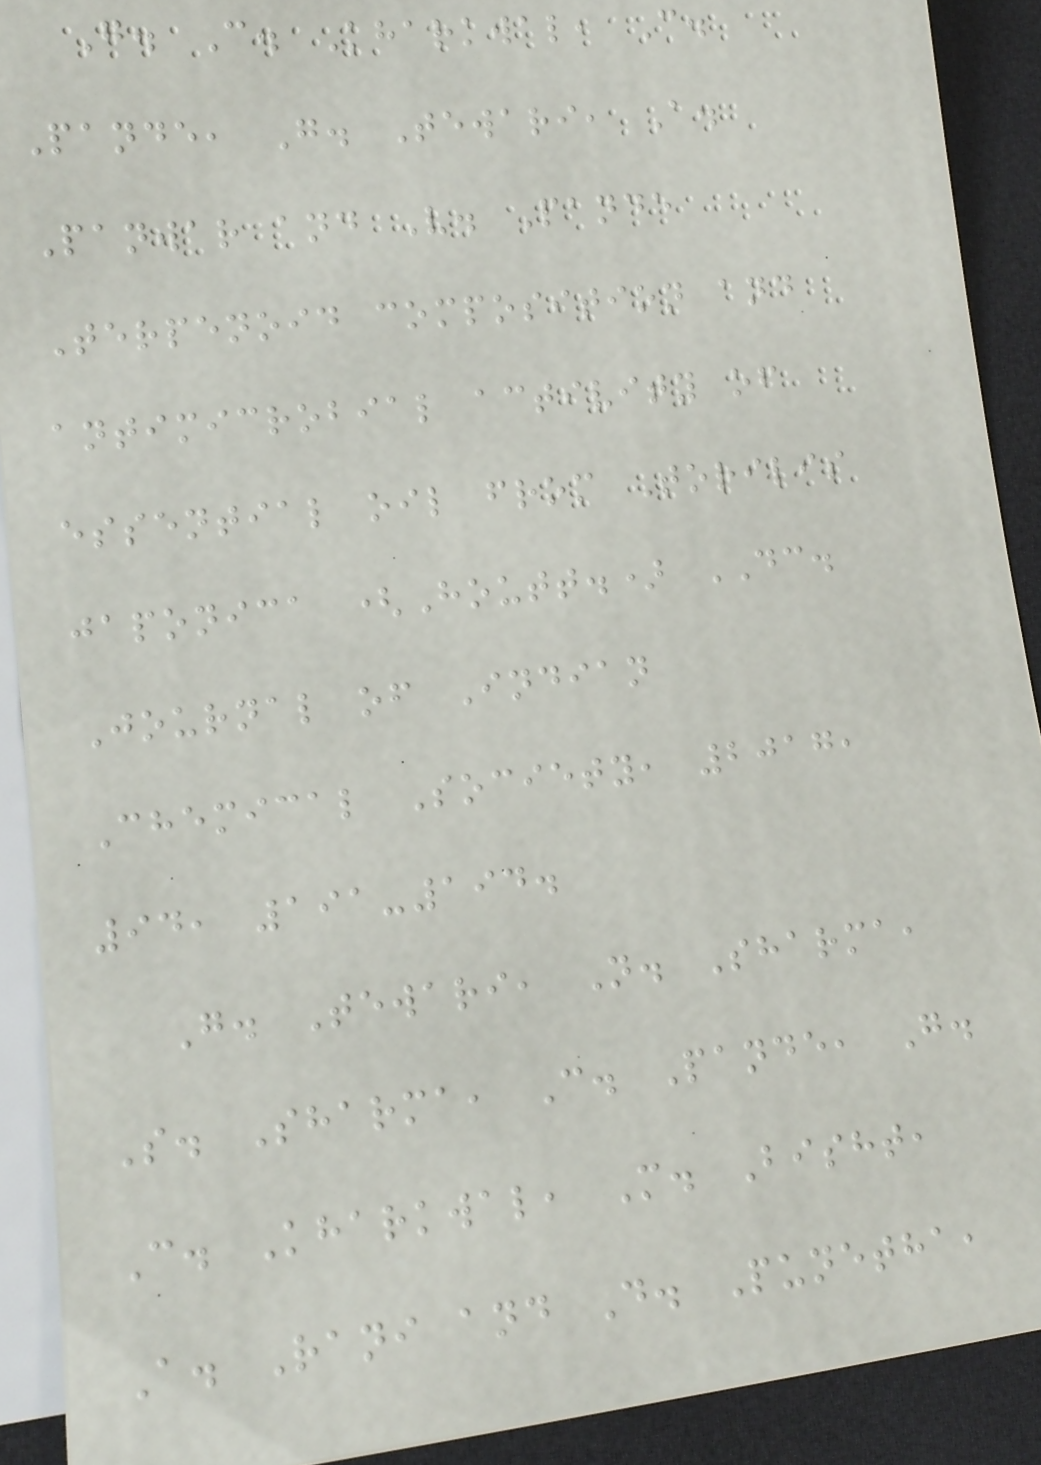G. C. Kharkwal, C.
Pande, G. Tewari, A.
Panwar and V. Pande
Terpenoid composition and
antimicrobial activity of
essential oil from Torilis
japonica (Houtt.) DC.
Journal of Indian
Chemical Society, 2017,
94, 191-194.
G. Tewari, N. Sharma,
S. Sharma, C. Pande, G.
C. Kharkwal, M. Bisht,
A. Rani and D. Punetha,
